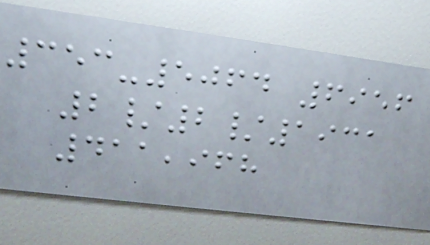353-5064 6956
2/2/1931
411,968
